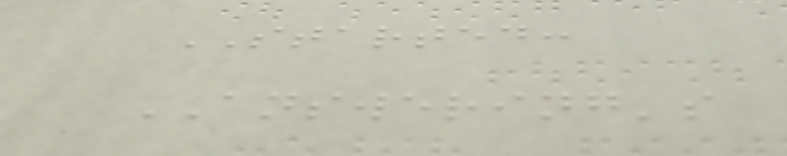STARTED:
ANSWERING's
